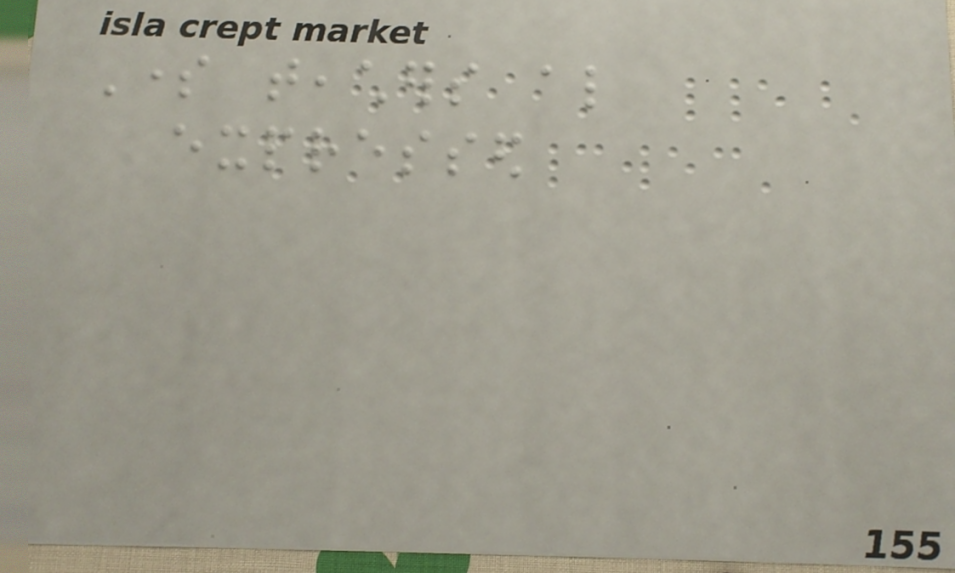Some teachers also
expressed
